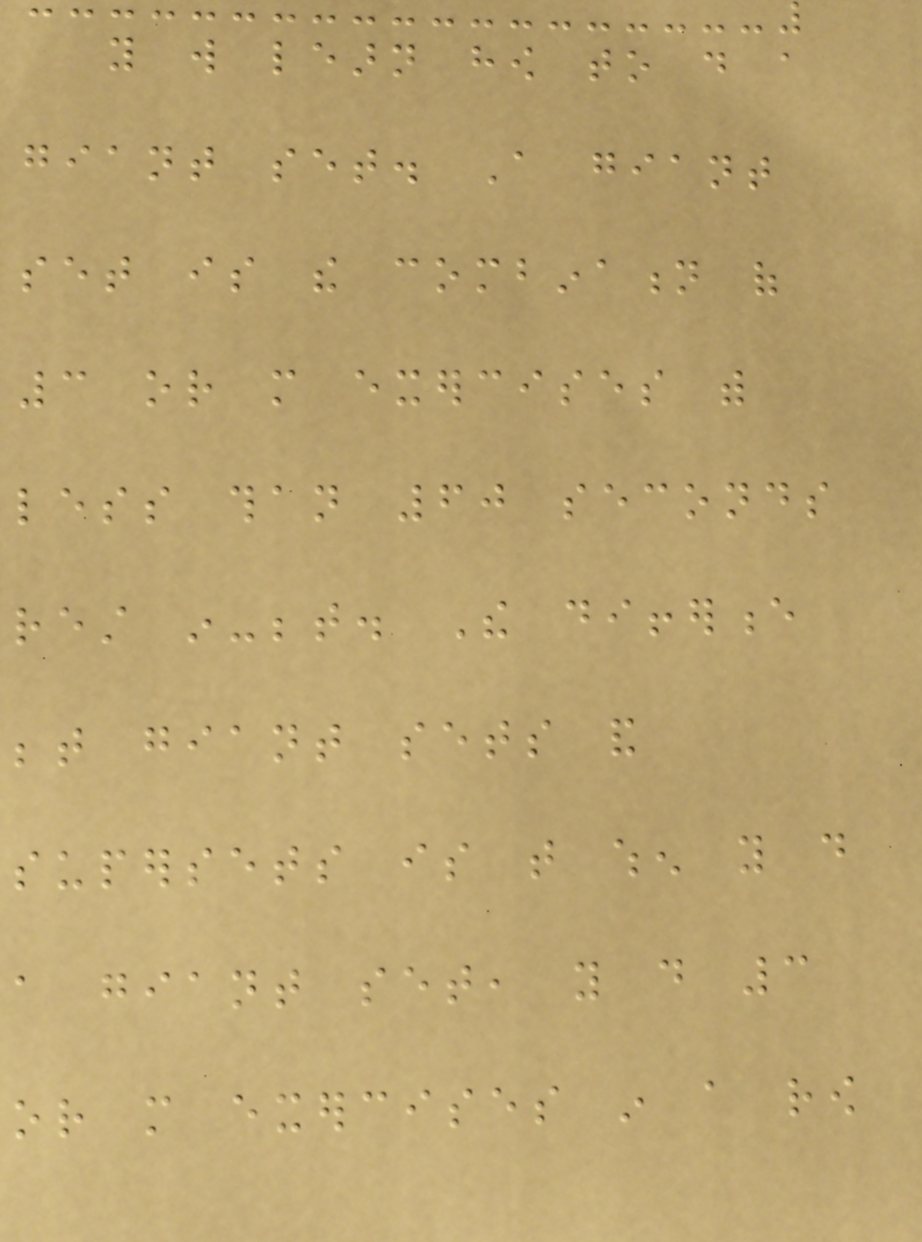you will learn how to do a
giant set. A giant
set is the combination of
3 or more exercises with
less than 60 seconds
rest in-between. The difference
between giant sets and
supersets is that when you do
a giant set, you do 3
or more exercises in a row
